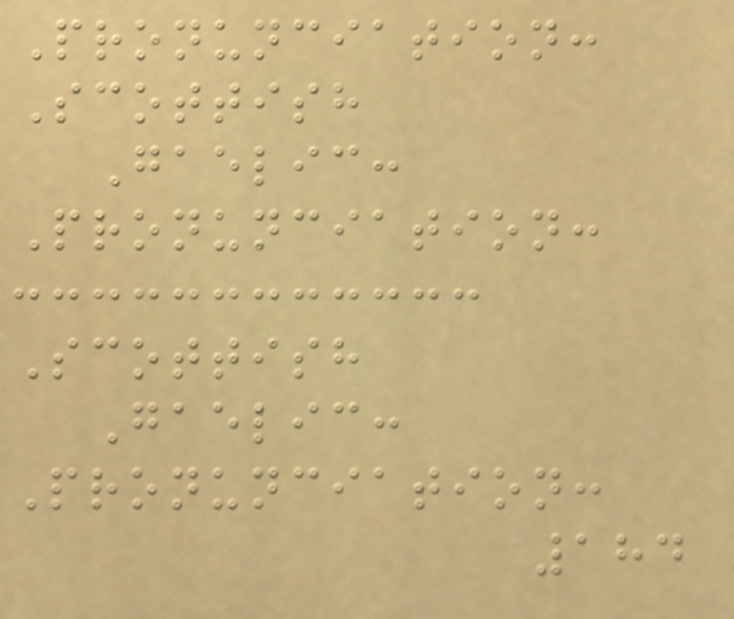Pronunciation:
Scottish
Gaelic:
Pronunciation:
Scottish
Gaelic:
Pronunciation:
184
